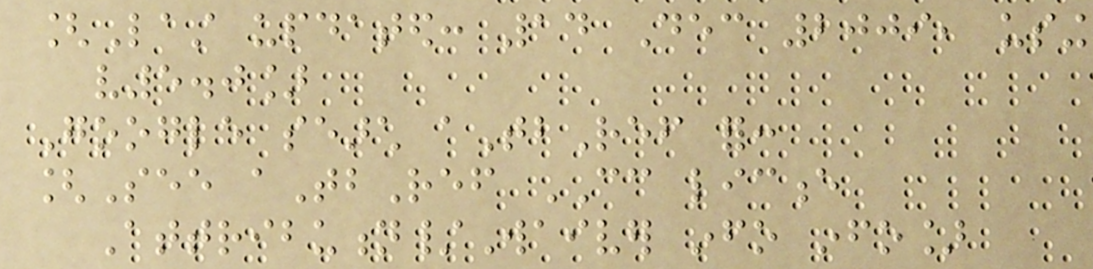[Last updated: 14 Dec 2009, using
v5.0]
Google search aTbRef for:
[See aTbRef CC licence
Attribution/Waiver info info]
